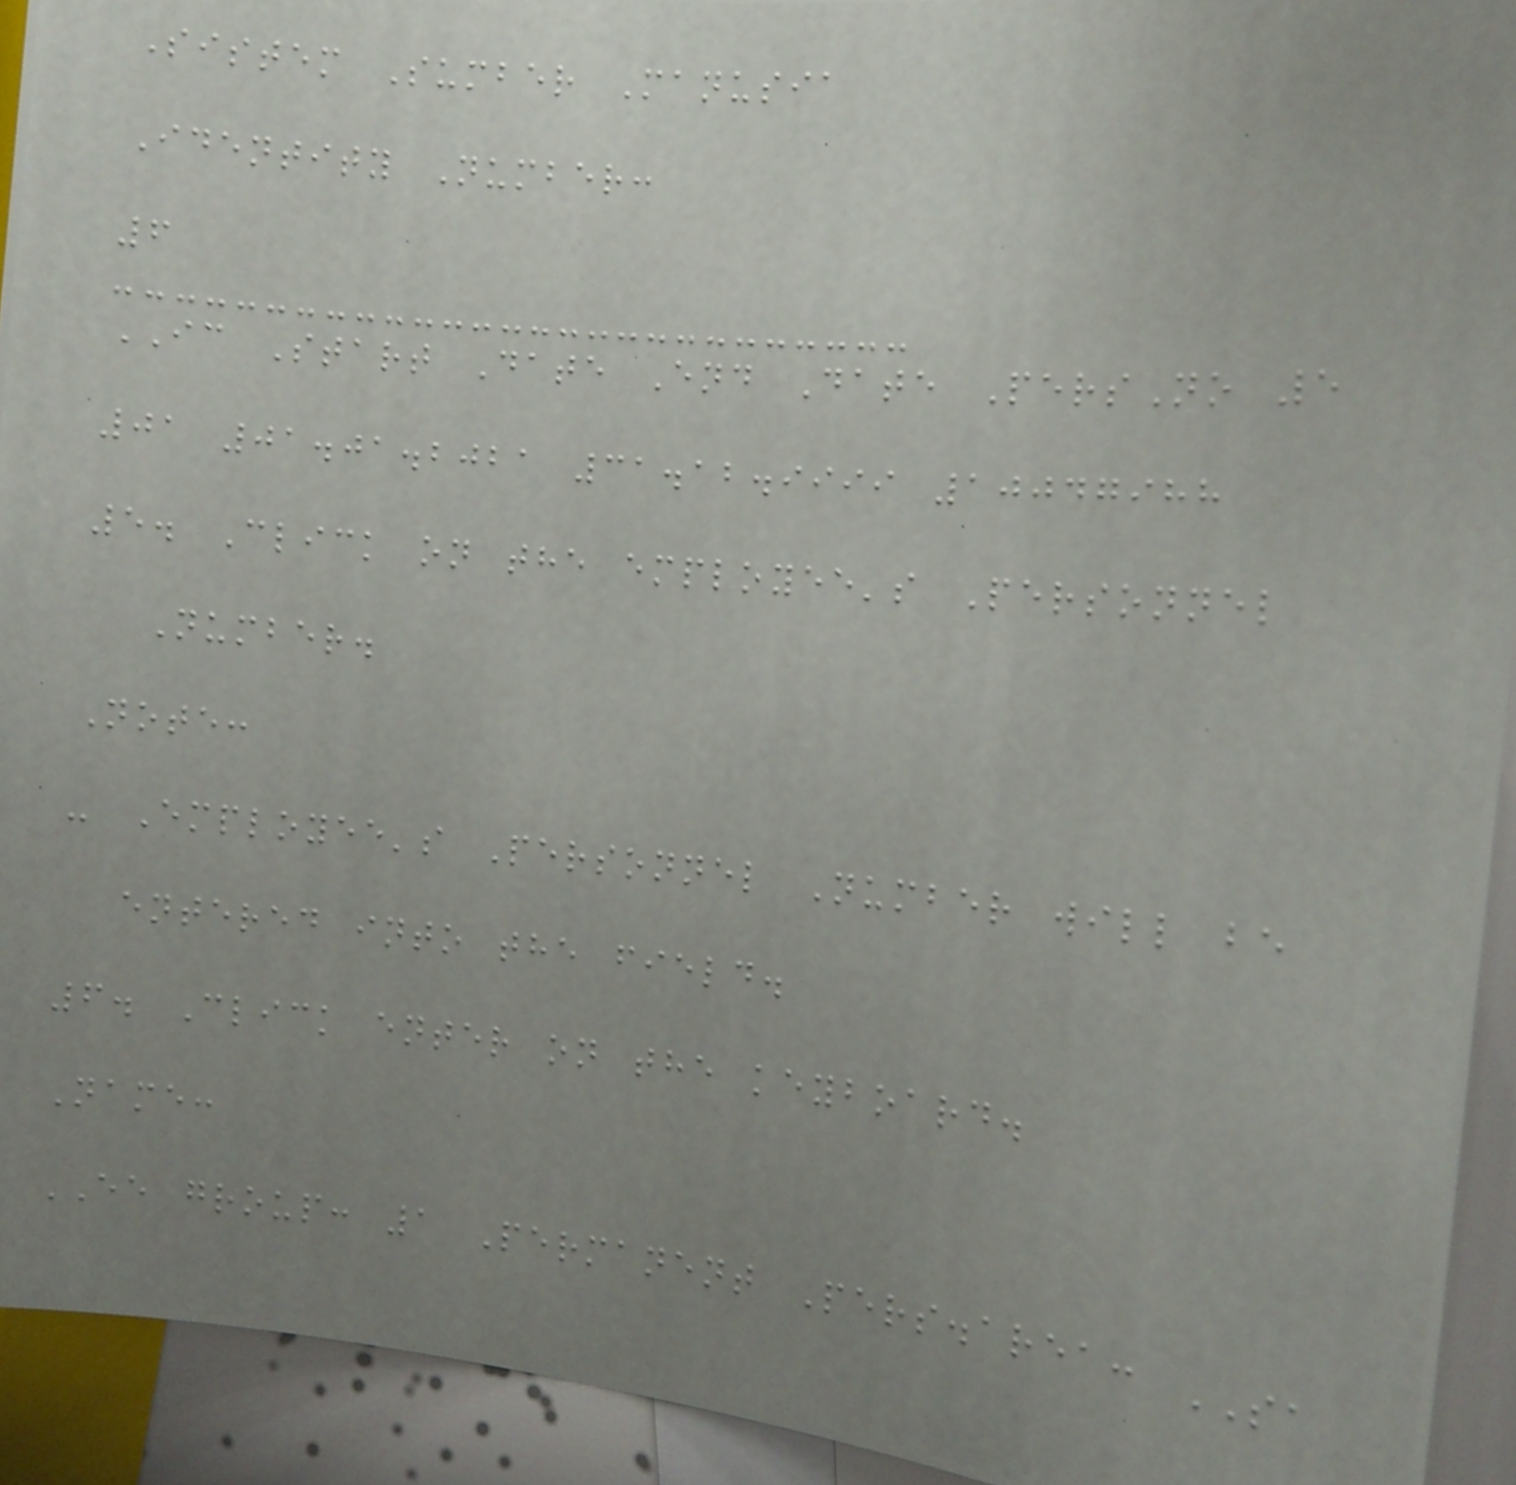Sistem Sumber Manusia
Identity Number:
6
IC Start Date End Date PersNo 5
01 01.01.2021 31.12.9999 10047988
5. Click on the employee's Personnel
Number.
Note:
- Employee's Personnel Number will be
entered into the field.
6. Click enter on the keyboard.
Name:
EE group: 1 Permanent Pers.area: SA
